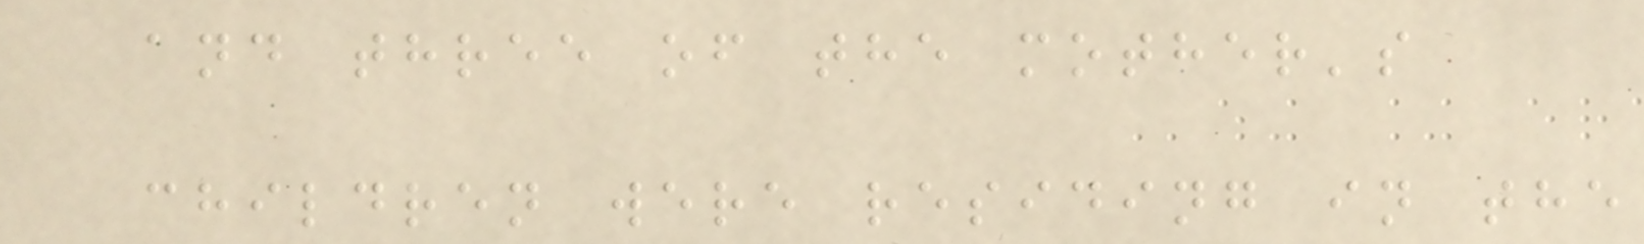and three of the mother's
children were residing in the
